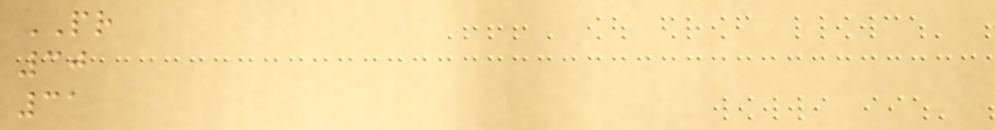PR
30
31
